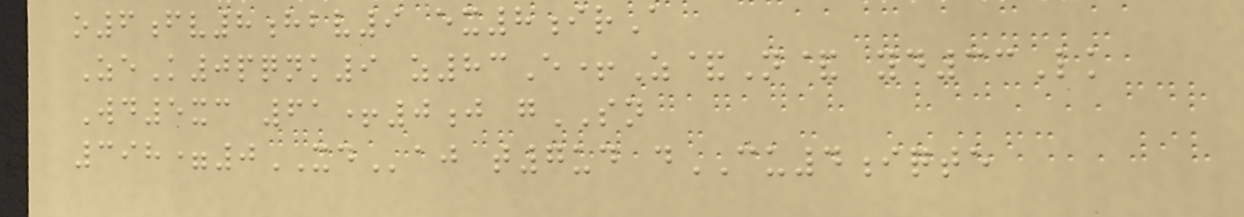o6fv8hbv9 ex8irA
ZeK0pqnk9 z83E+Z&N& yd33Lk
Wd5xc 61+0j gSN
398=0XDaj t7ud dCU4iqte
